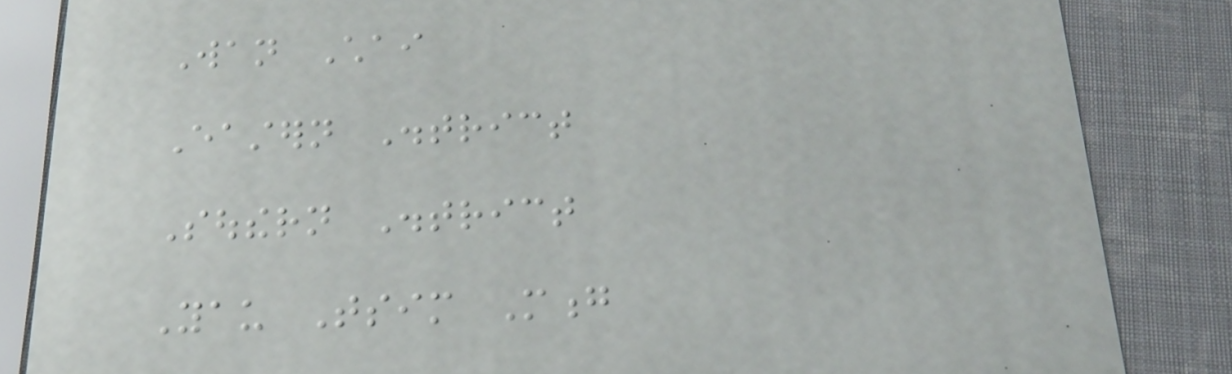Wan Chai
Eastern District
Southern District
Yau Tsim Mong
